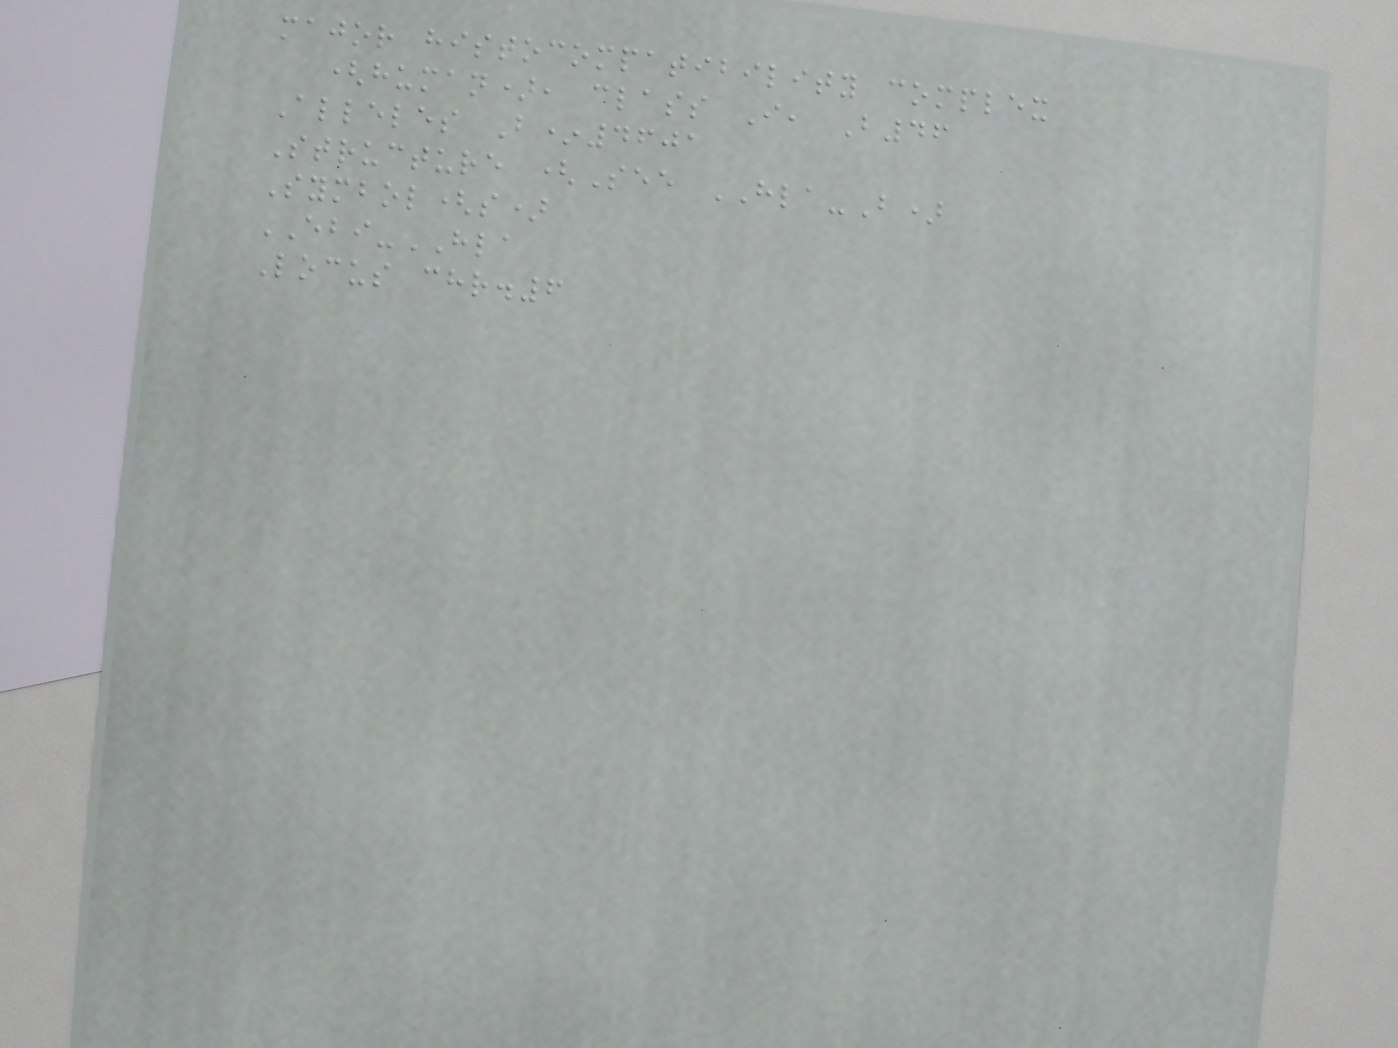major histocompatibility complex
(human), class I, B46
Alleles B*4601
Structure (See HLA-B)
Symbol(s)
EBI-HLA
Locus chr.6
